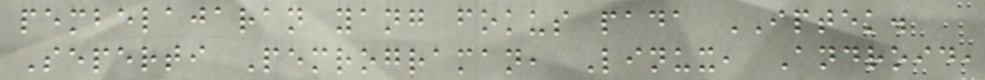pembelajaran yang fokus pada IPTEK.
Seperti Pemrograman, Linux, Android,
